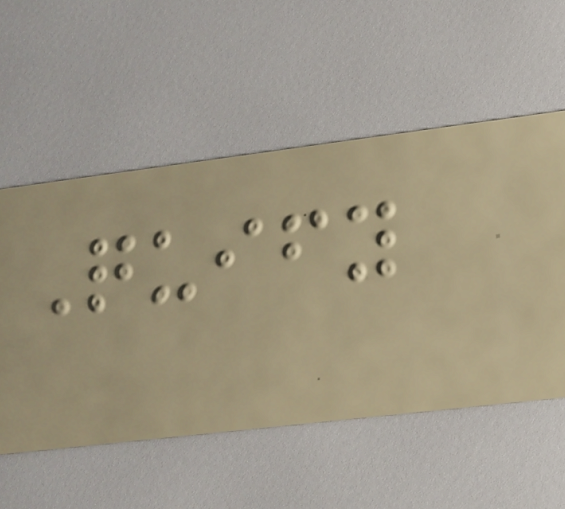Quify
